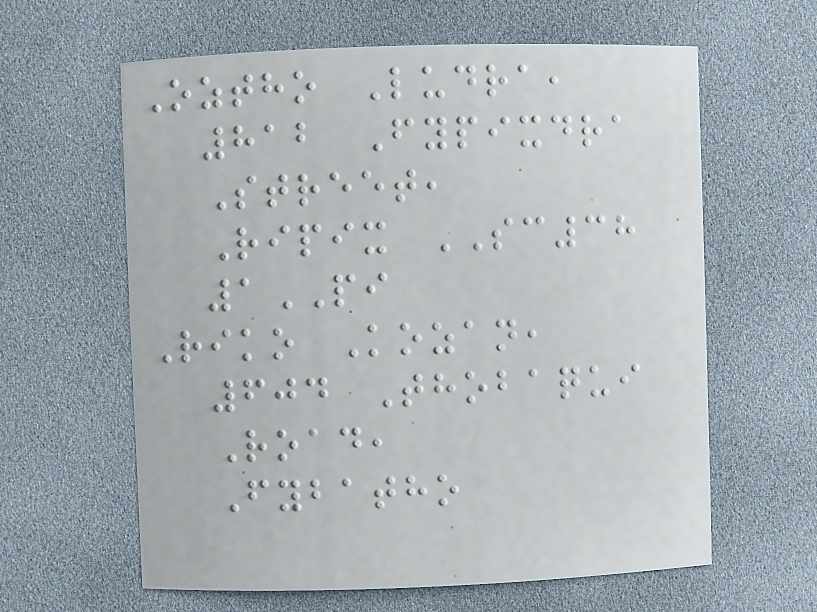Oztho Ludra,
812 Fypixdra
Street,
Ripix SC38
1PI
Riko Kozan,
604 Thobaqui
Road,
Fybatho
